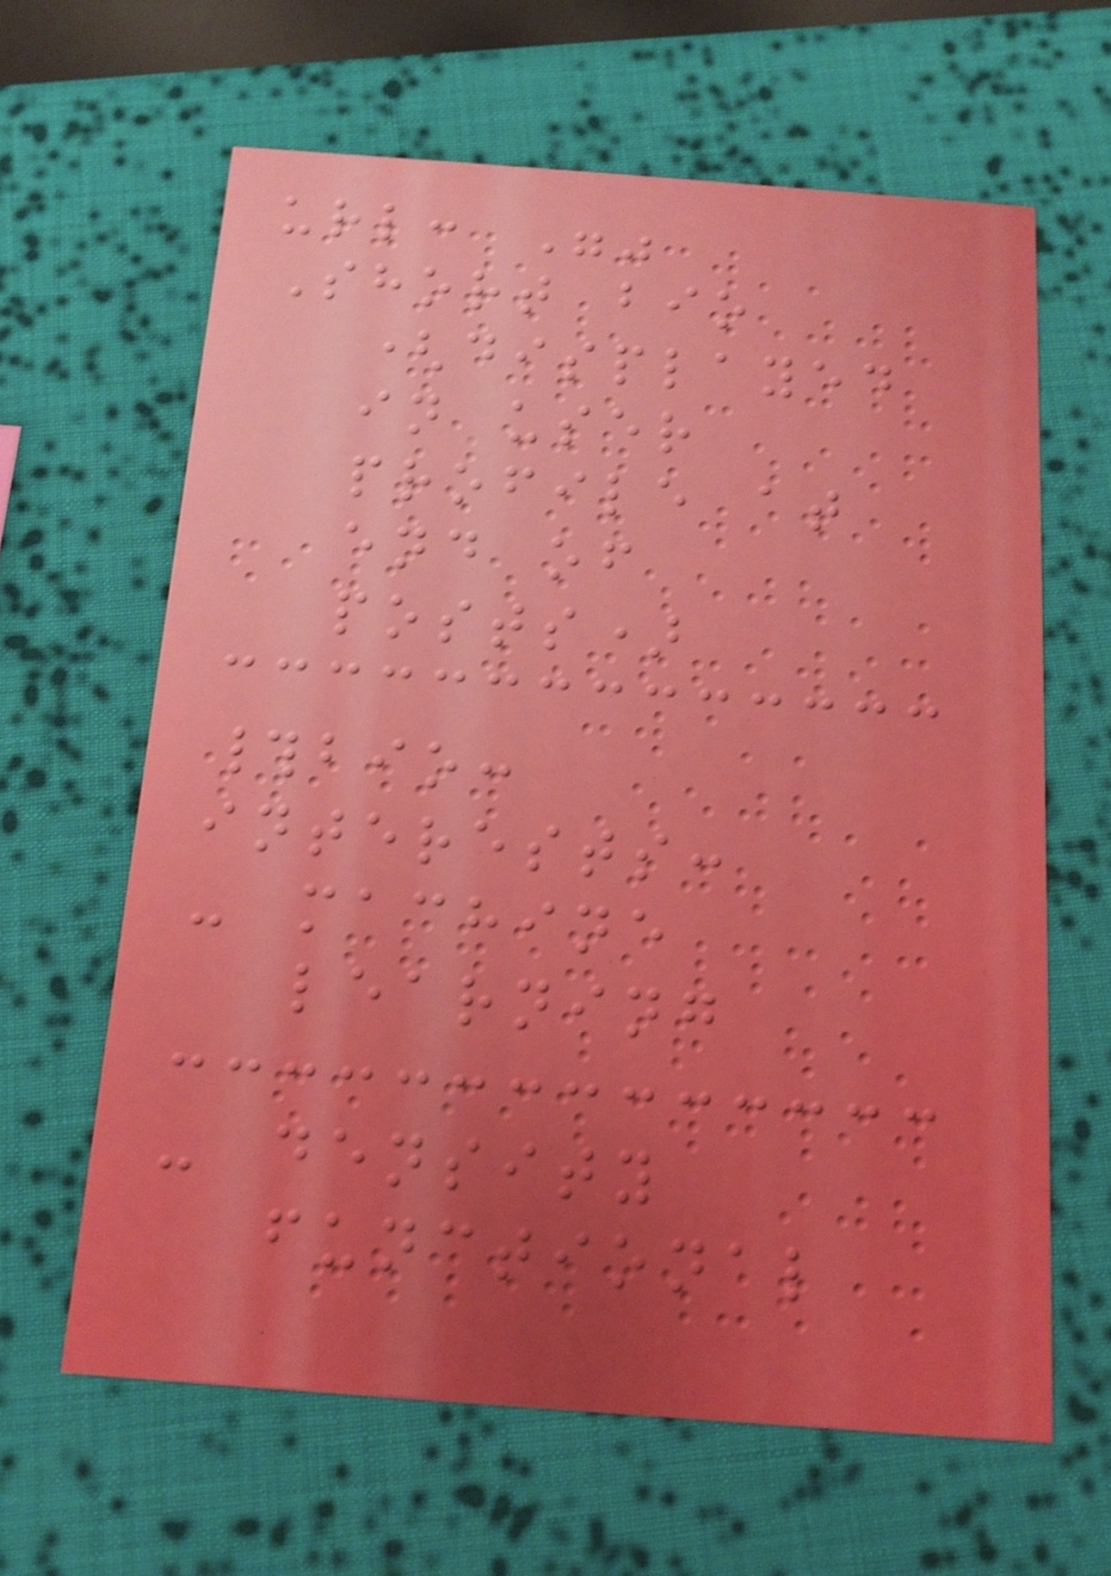url: ""
Short bio
(displayed
in user
profile at
end of
posts)
#bio:
interests:
- machine
learning
- density
functional
